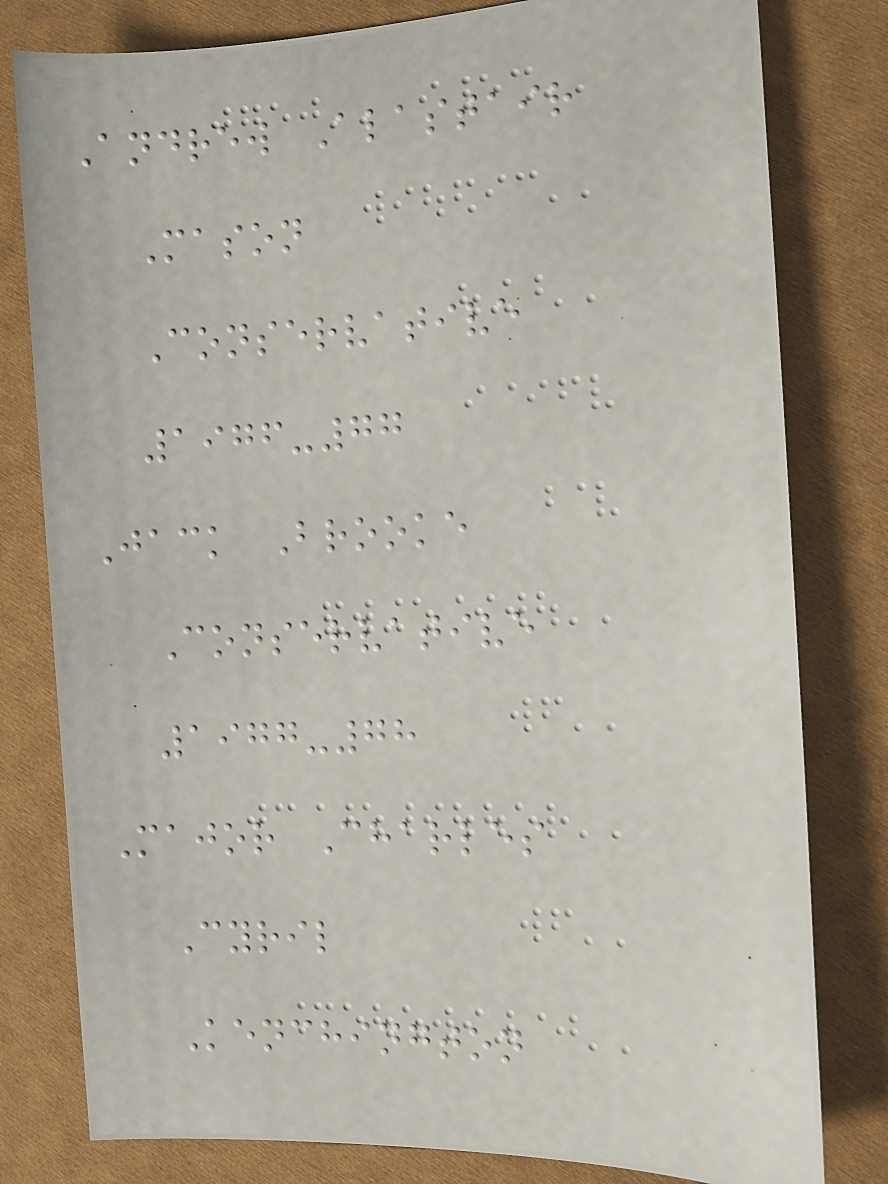Andrew Alastair
Mason
Conservative
1976-77
Jack Brooke
Conservative
1977-78
Major Charles
Cyril
Kenchington
